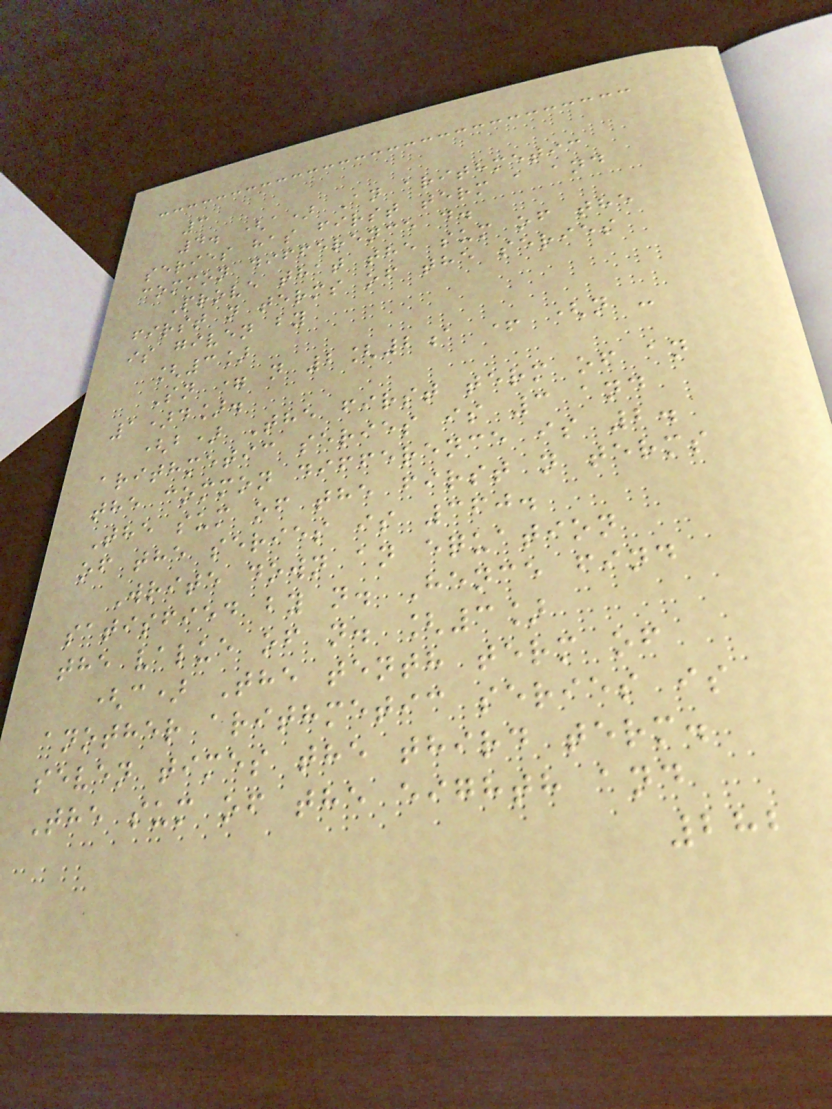3
4. (a) An arithmetic
series has first term a and
common difference d.
Prove that the sum of the
first n terms of the series
is given by
[3]
Sn = n 2[2a + (n -
1)d].
(b) The first term of an
arithmetic series is 3 and
the common difference is 2.
The sum of the first n terms
of the series is 360.
Write down an equation
satisfied by n. Hence find
the value of n. [3]
(c) The tenth term of
another arithmetic series is
seven times the third term.
The sum of the eighth and
282
